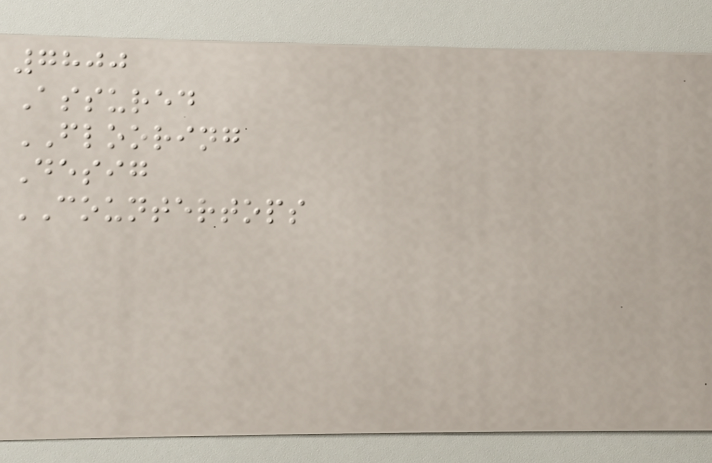7800
Assured
FLOORING
Desig
COUNTERTOPS
